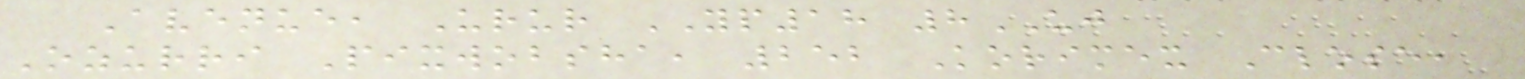Avenue, Urur YP18 8UJ
Ozurri Pixwobsha, 252 Korimex Close,
